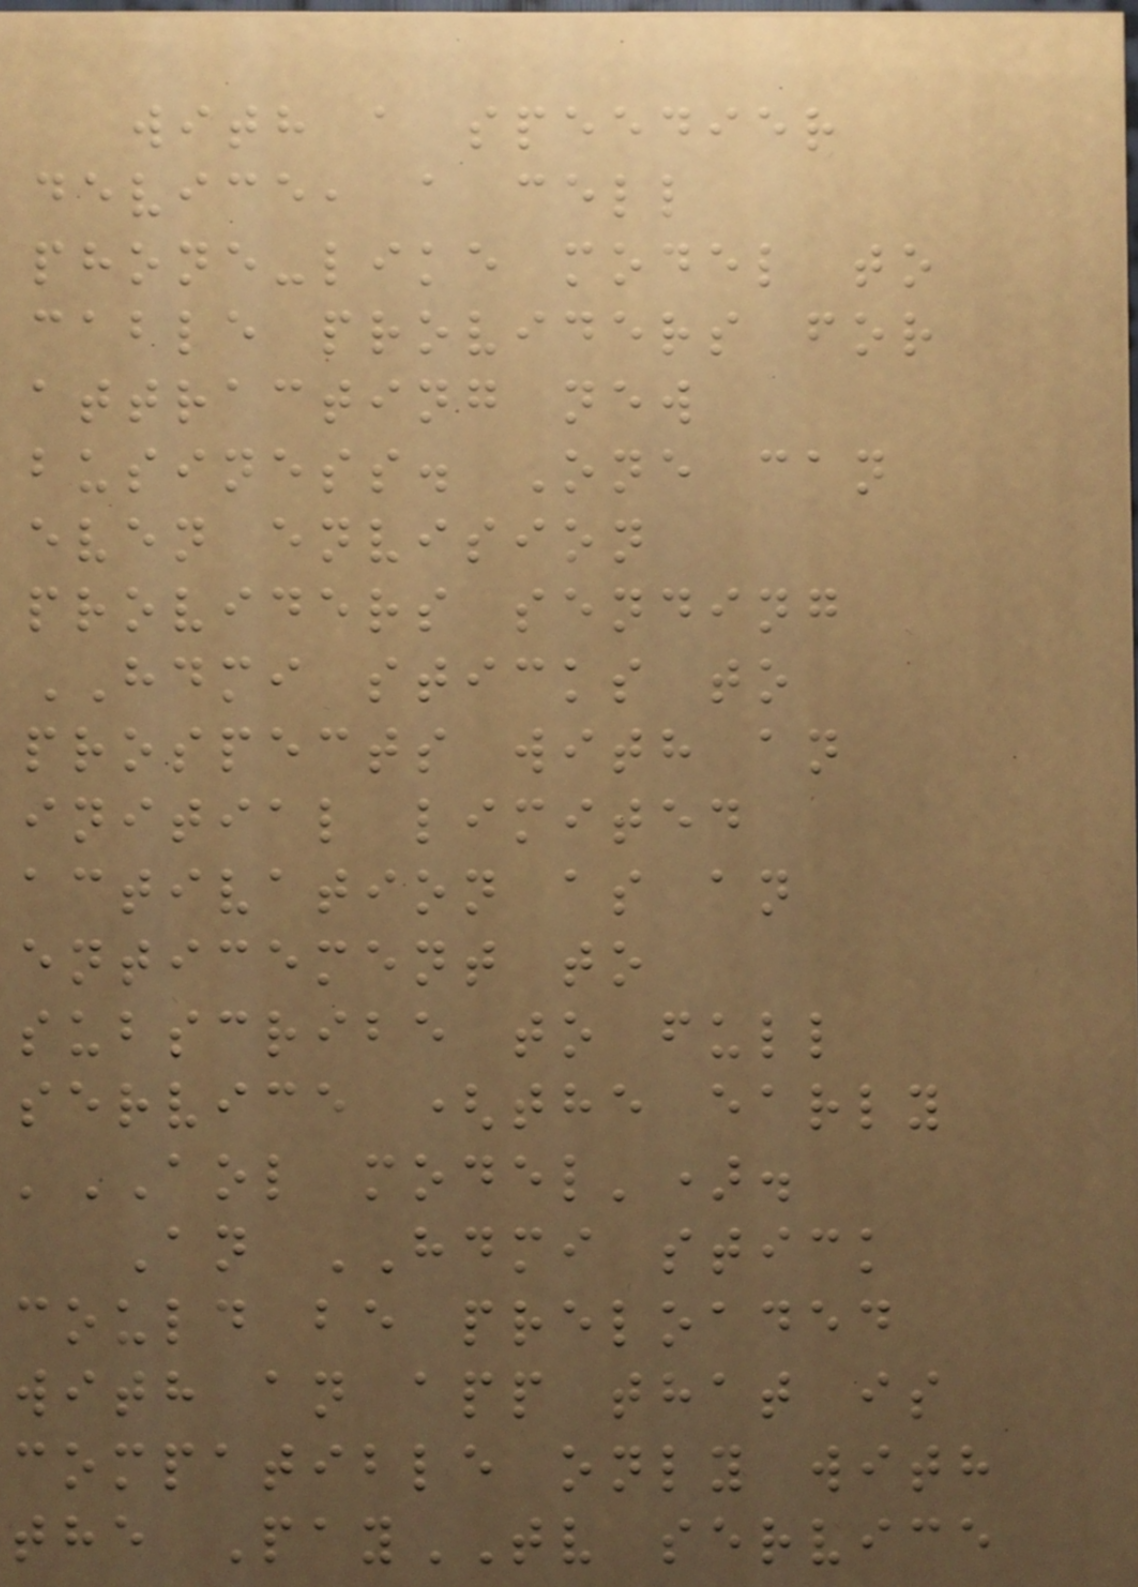with a speedier
device, a cell
phone-like model to
cable providers for
attracting new
business. One can
even envision
providers sending
HDMI sticks to
prospects with an
initial limited
activation as an
enticement to
subscribe to full
service (the early
'AOL model').
An HDMI stick
could be preloaded
with an app that is
compatible only with
the PayTV service
